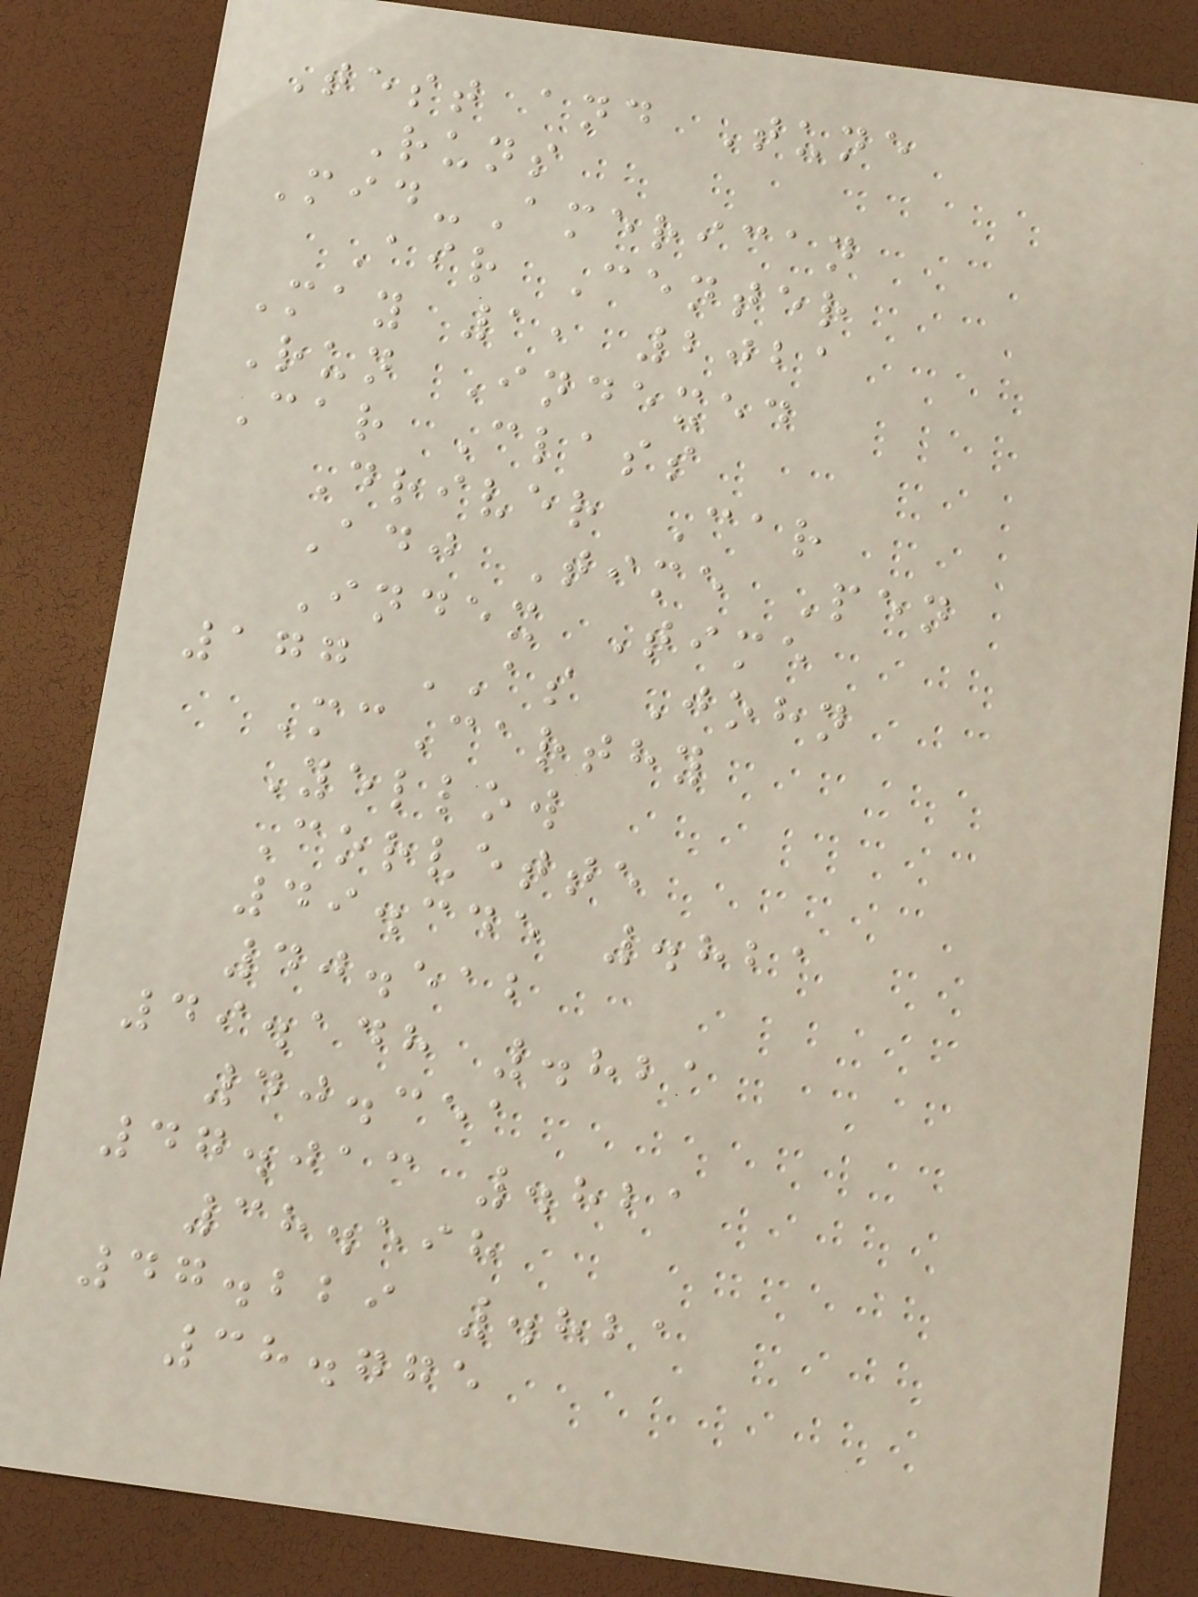Test and Tune
Runs
Mid-American
Air Center
May 1, 2021
Run Indexed
Car Class
Driver Car
Adj Time Pen
Index Time
177 AS John
McCarthy
Yellow
Corvette
49.345 .821
40.512
49.148 .821
40.351
47.013 .821
38.598
47.229 .821
38.775
